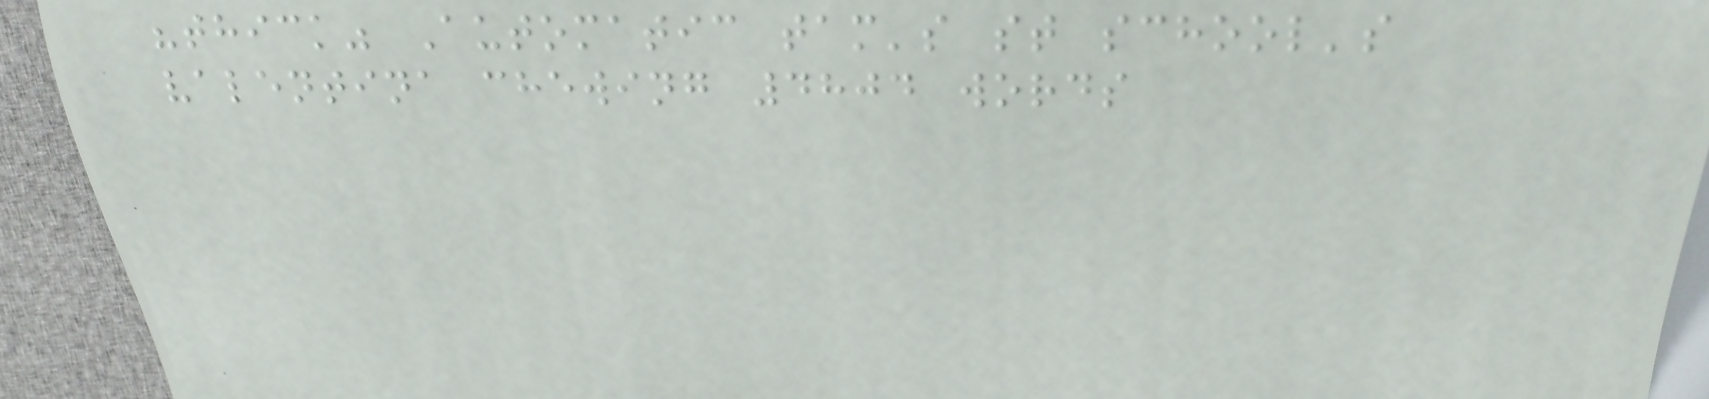"thick" Automatic tam's st school's
valentina chewing 4804 words
